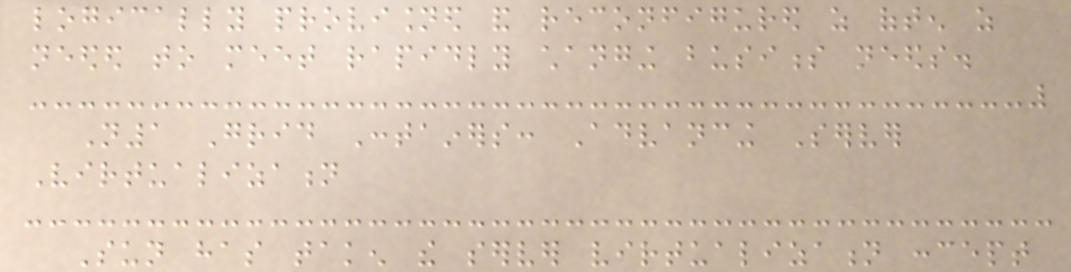logically provisioned and reconfigured as often as
needed to meet rapidly changing business needs.
N1 Grid Containers: Advancing Server
Virtualization
Sun has taken the server virtualization concept
